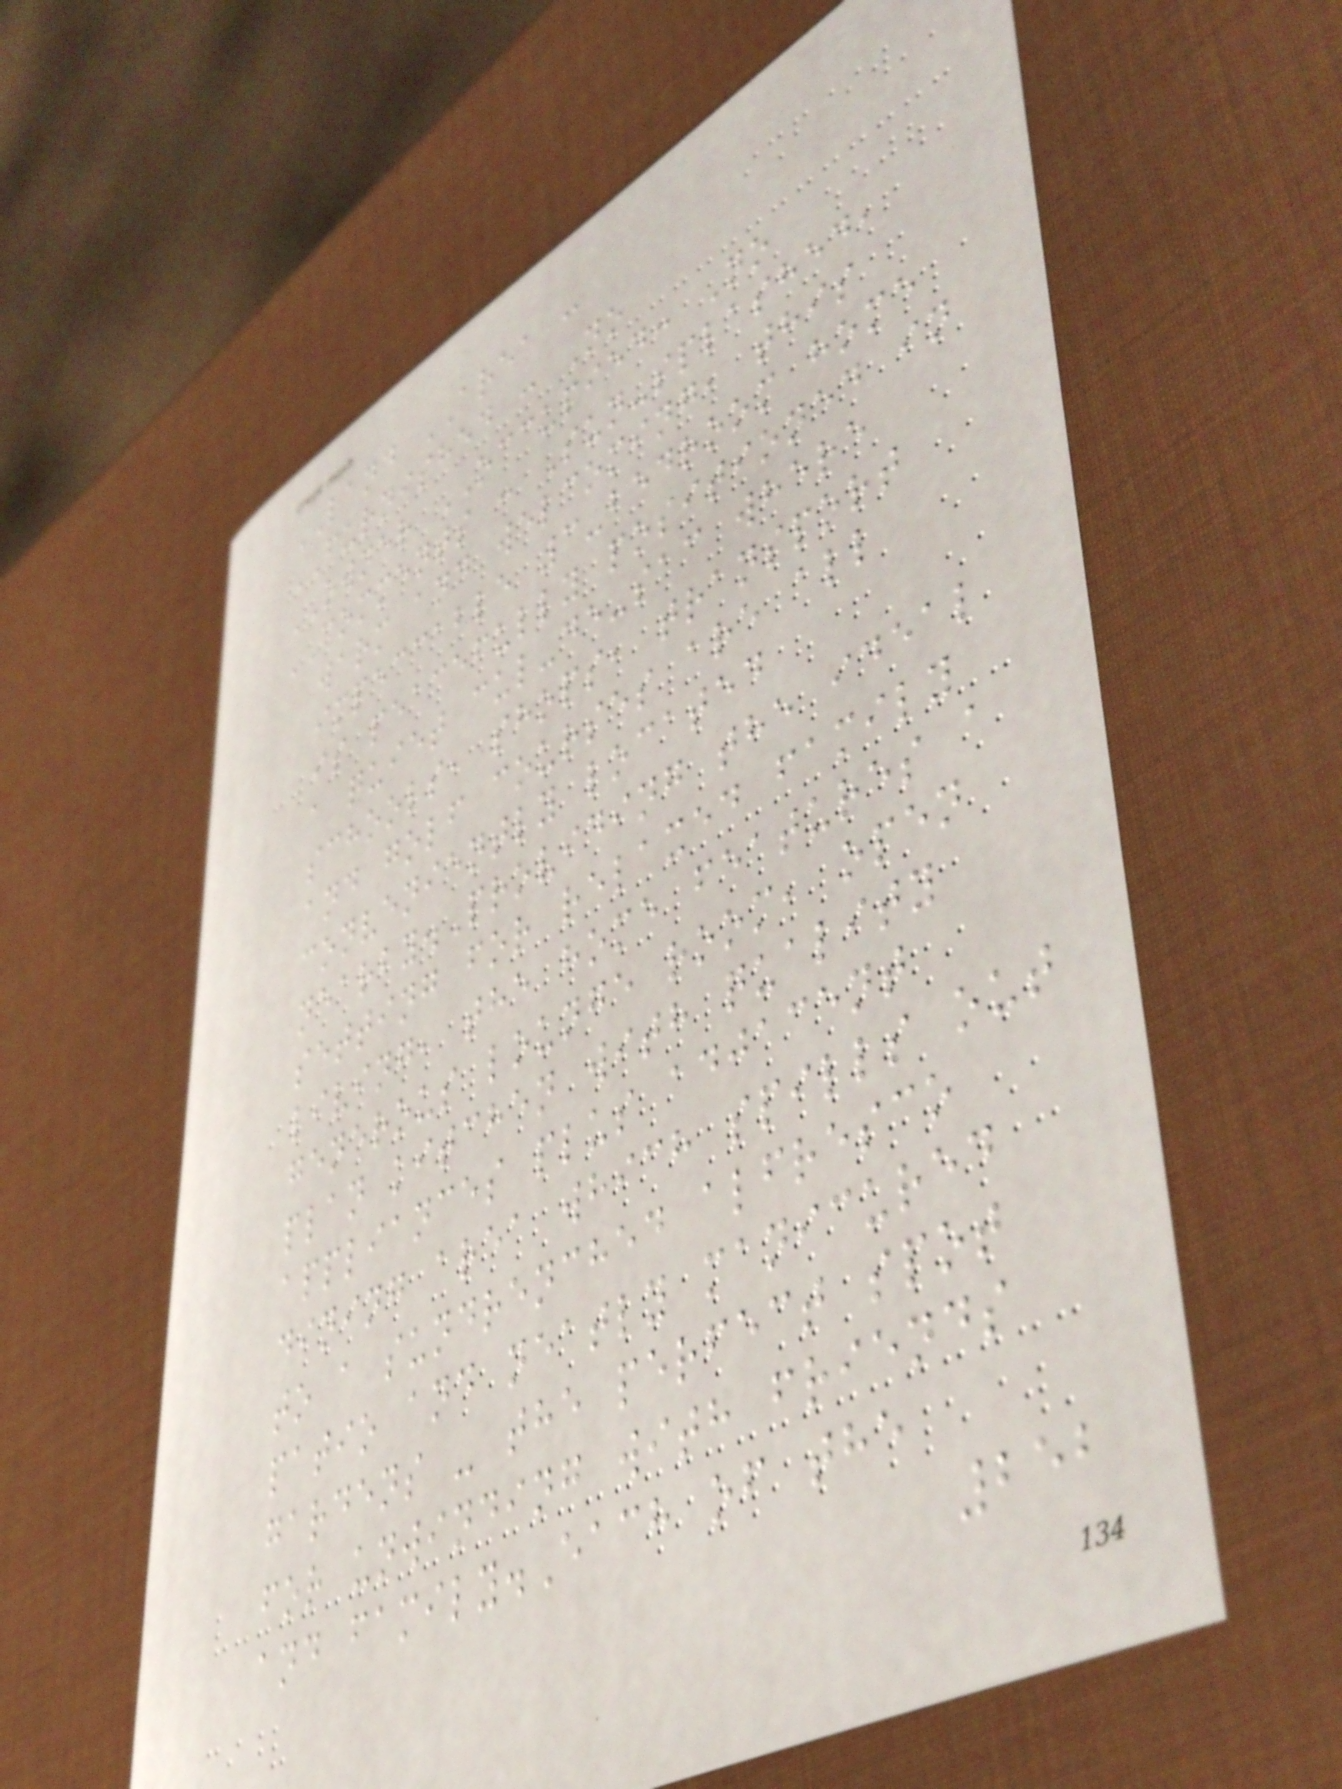LAND AREA :
FURNISHED : No
OWNER OCCUPIED: No
COMMENTS : Sun-splashed,
warm and welcoming, this
impeccable 3-bedroom home
is peacefully positioned in
a quiet cul-de-sac where
schools, shops, transport
and golf courses are all
conveniently located
nearby.Providing the ideal
setting for relaxed family
living, the home features a
generous lounge room, open
plan kitchen with quality
appliances plus adjacent
dining area which spills out
to a sundrenched alfresco
patio and neatly manicured
gardens - the perfect spot
for unwinding with friends
and family.Each of the
252
